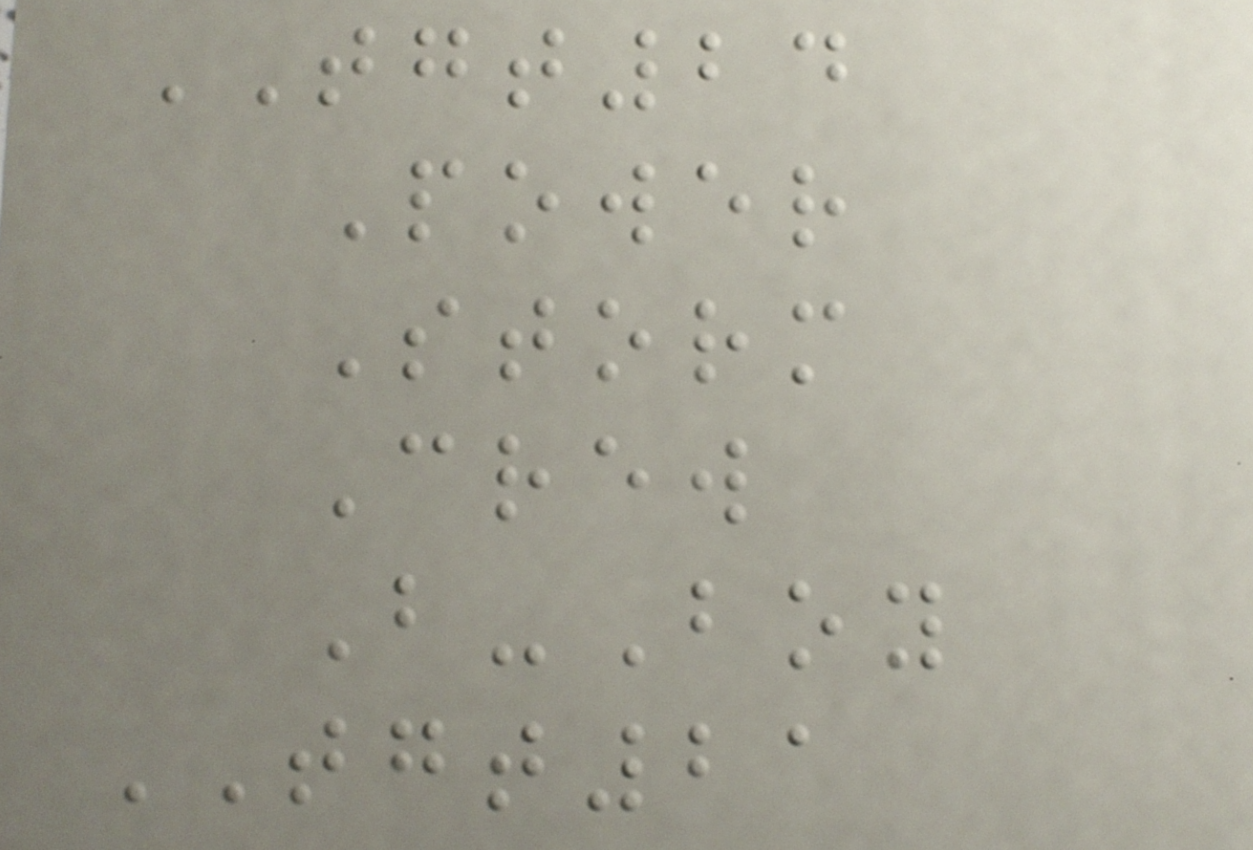TGT24
Power
Storm
Crew
B-Boy
TGT21
